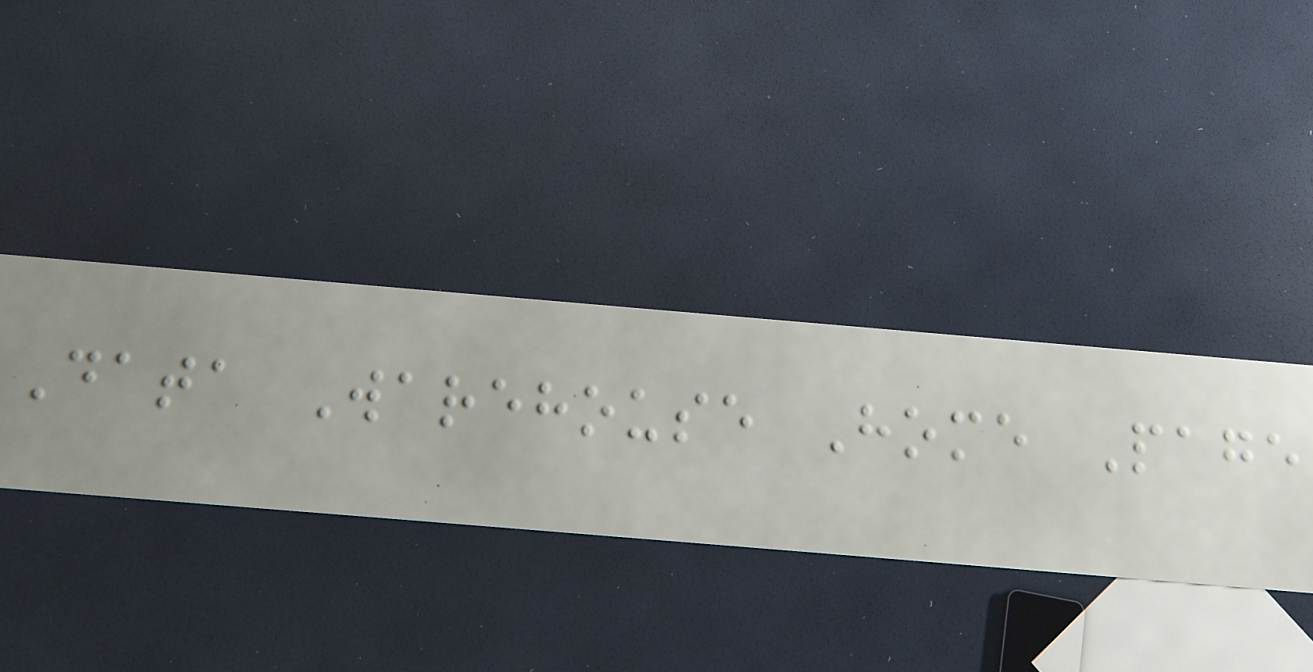Data Warehouse Home Page
